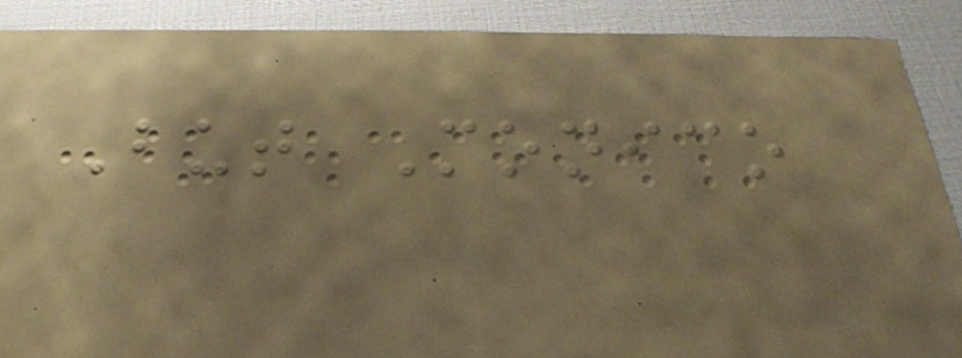But Monico
